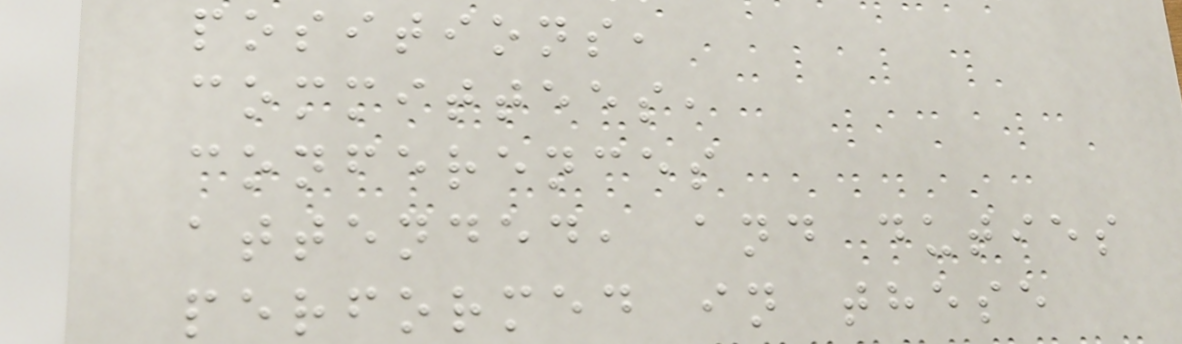positions,
committees,
conferences
attended, and duties
performed in these
